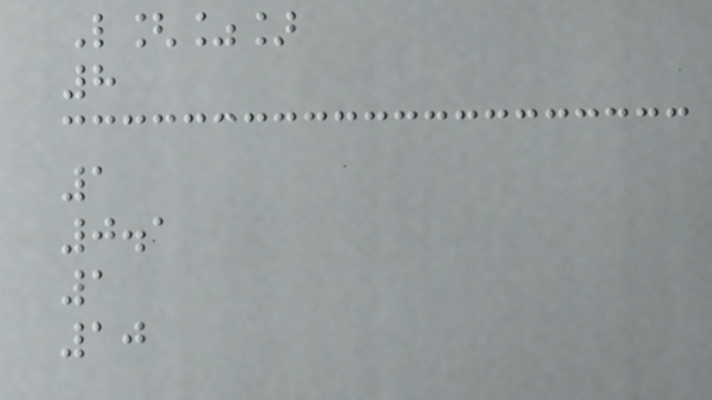L[%]
8
1
0.1
1
10
